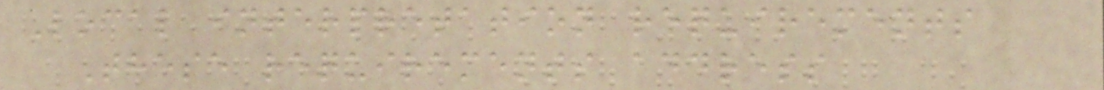Local interpretation requirements
These requirements address
